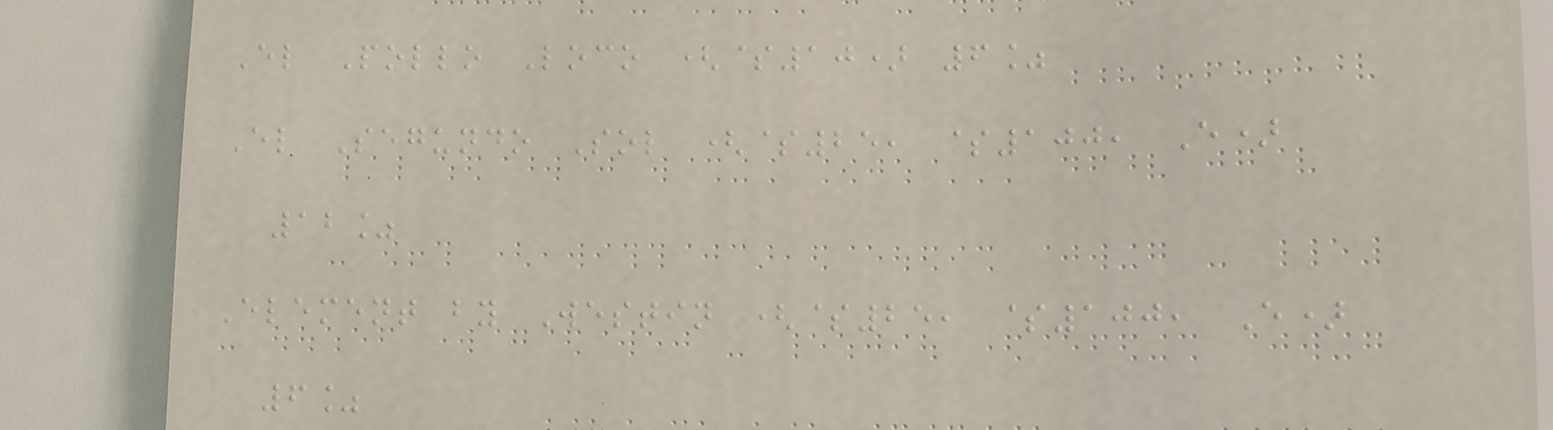El Pollo Loco ($10) 6%
El Segundo Sol ($25, $100, E)
12%
Element by Westin ($25, $100, E)
6%
